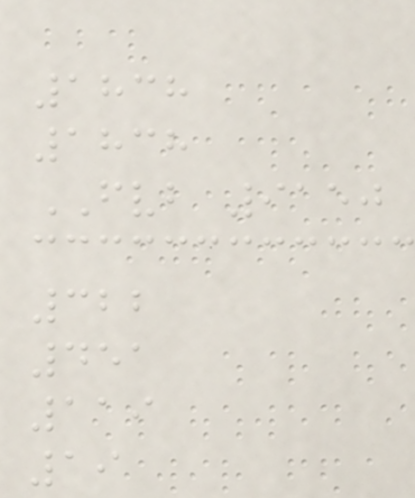1838
1838
FVB 9150
322
451
119
19
